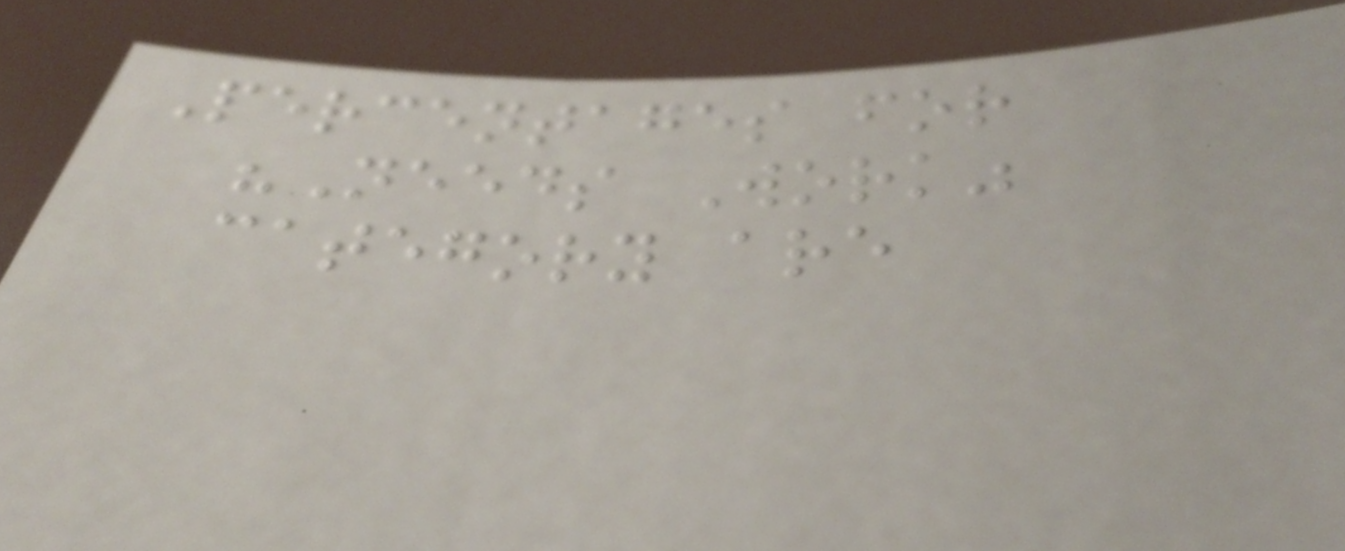Percentages for
"Needs Work"
category are
